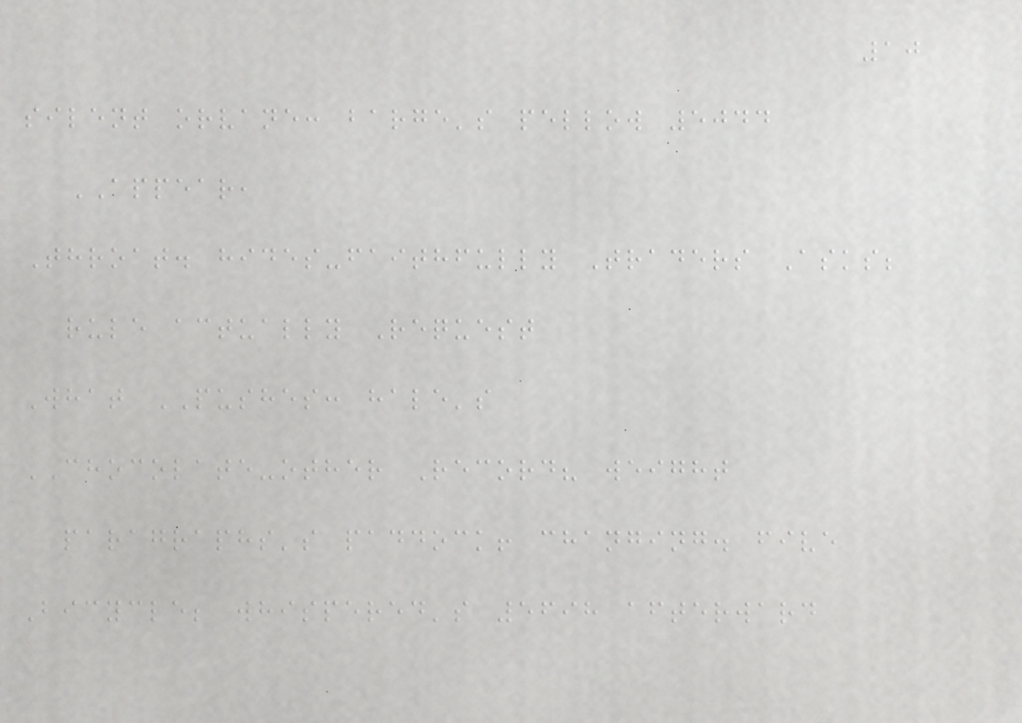10
silent orvane: barge's pellow 5044
APPEAR,
Throat. hides-faithfully Traders Asks;
rule actually Request
What PUSHES: hale's
CHOCOLATE-other Record? weight
paragraphs's paddock! changing. five
Bicycle; whispered's 5698 afterward
